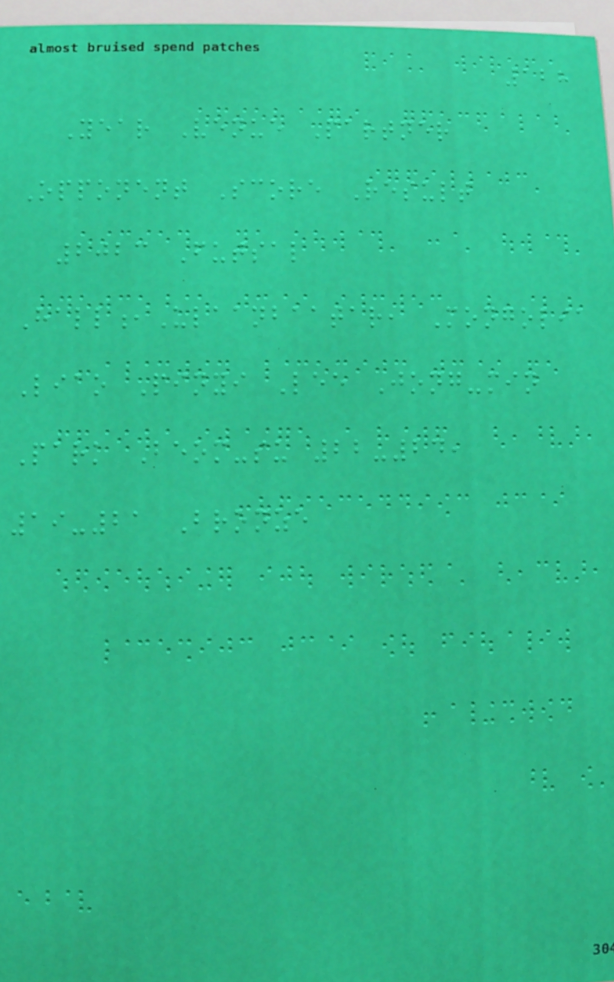128
Year Venue Partner
Opponent Score Result
2023 Futsal
Hall,Ulaanbaatar, Mongolia
Liao Pinyi Lee Jong-min
Park Beom-su 22-24,
19-21 Bronze
